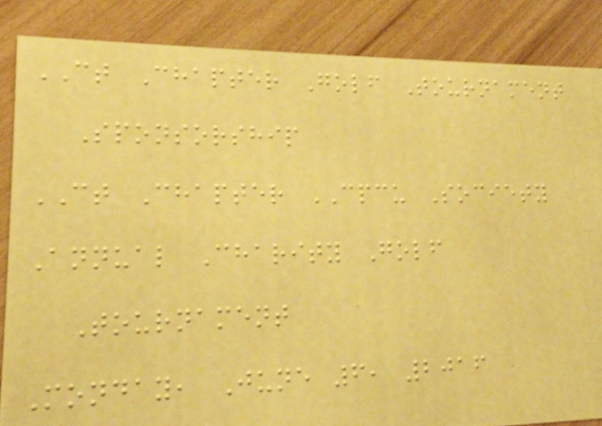CT Chapter Golf Tournament
Sponsorship
CT Chapter CPCU Society
Annual Charity Golf
Tournament
Monday, June 6, 2016
